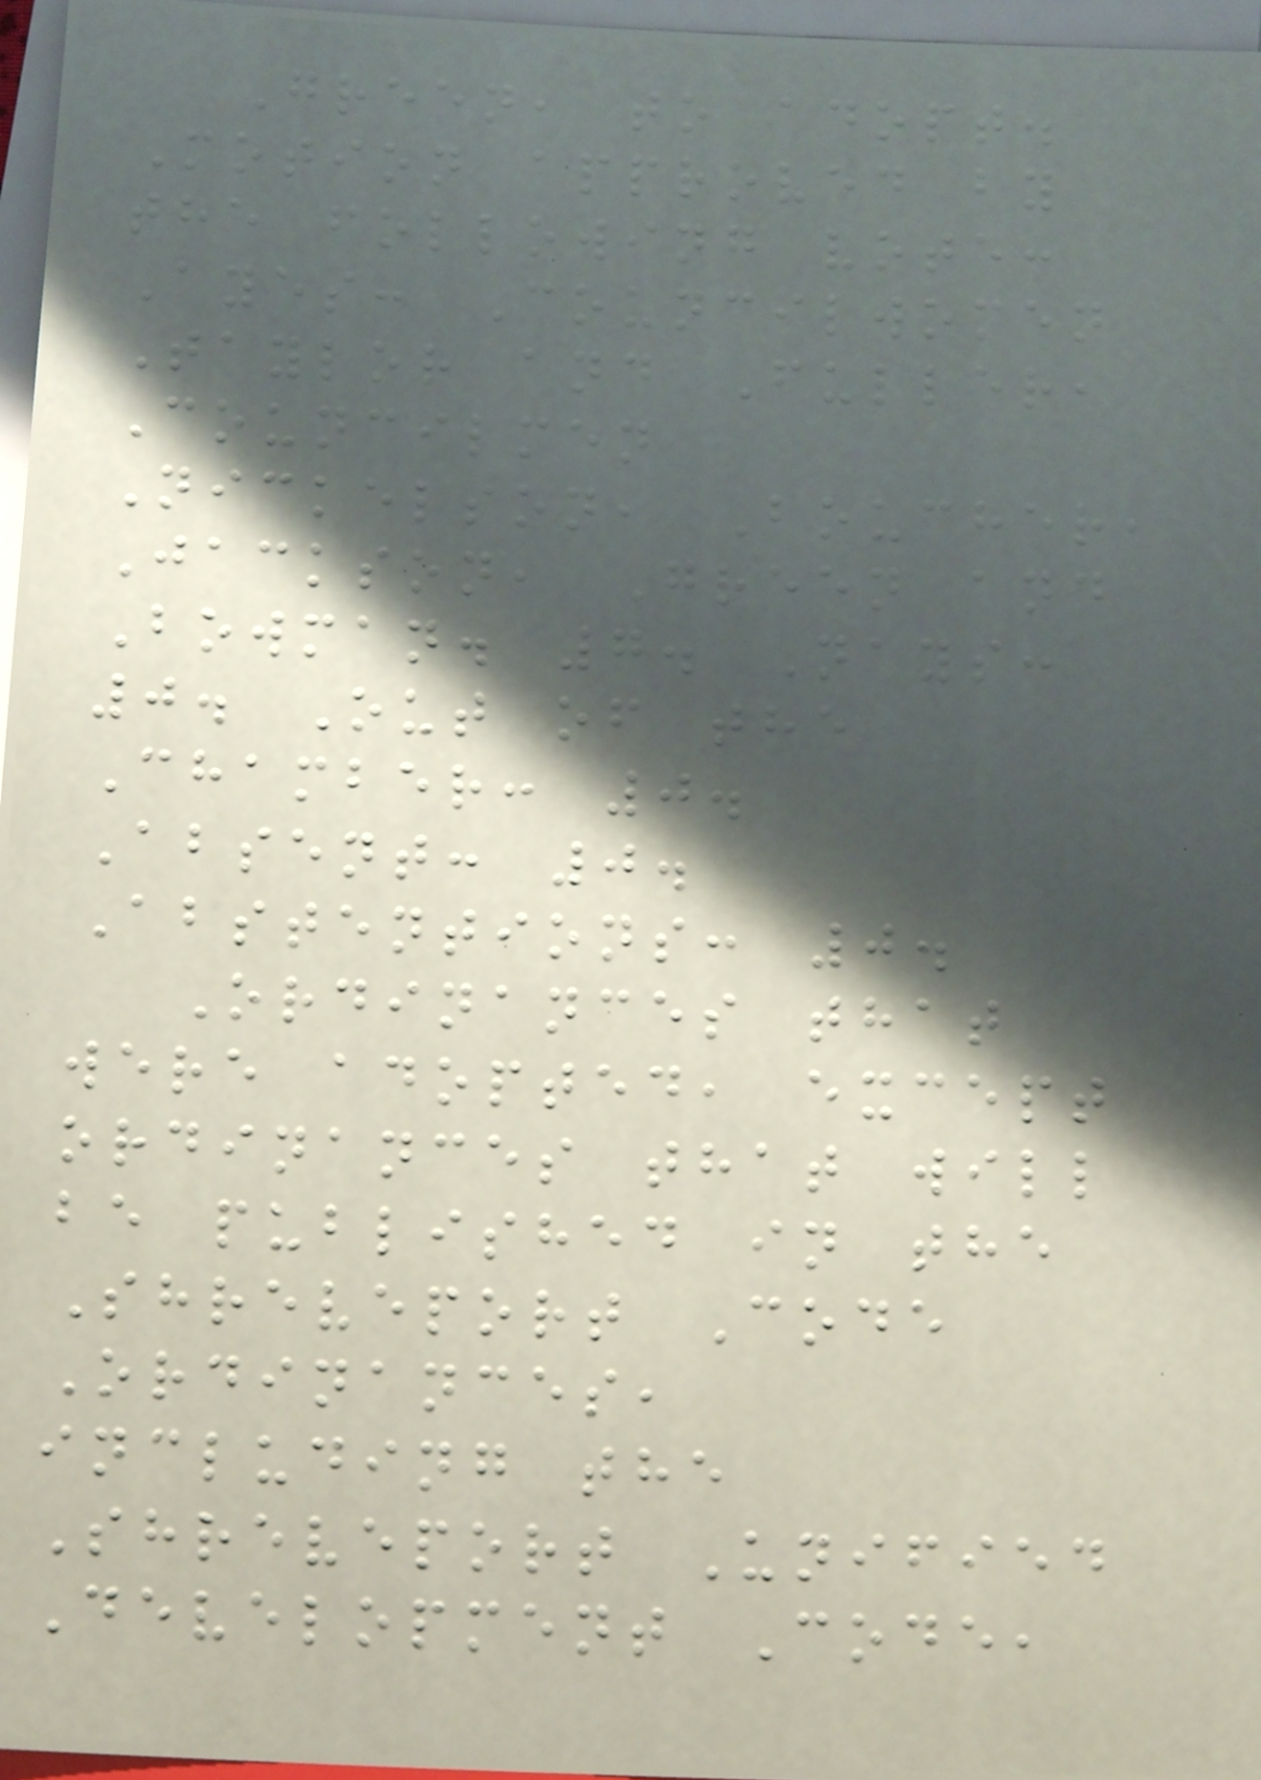Green, to adopt.
Motion approved by
the following vote:
Ayes: Councilwomen
Taylor and Fuller,
Councilmen
Nickelson, Boucher,
Jackson, Green and
Bowman. 7. Nays:
0. Out of the
Chamber: 0.
Absent: 0.
Abstentions: 0.
Ordinances that
were adopted, except
ordinances that will
be published in the
Shreveport Code
Ordinances,
including the
Shreveport Unified
Development Code,
